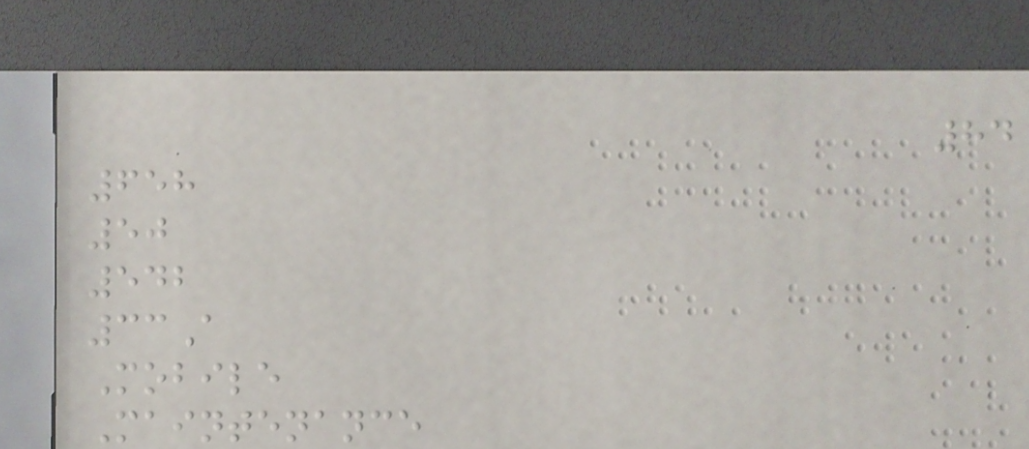84
658
50
542
33A
Mobile
Maintenance
